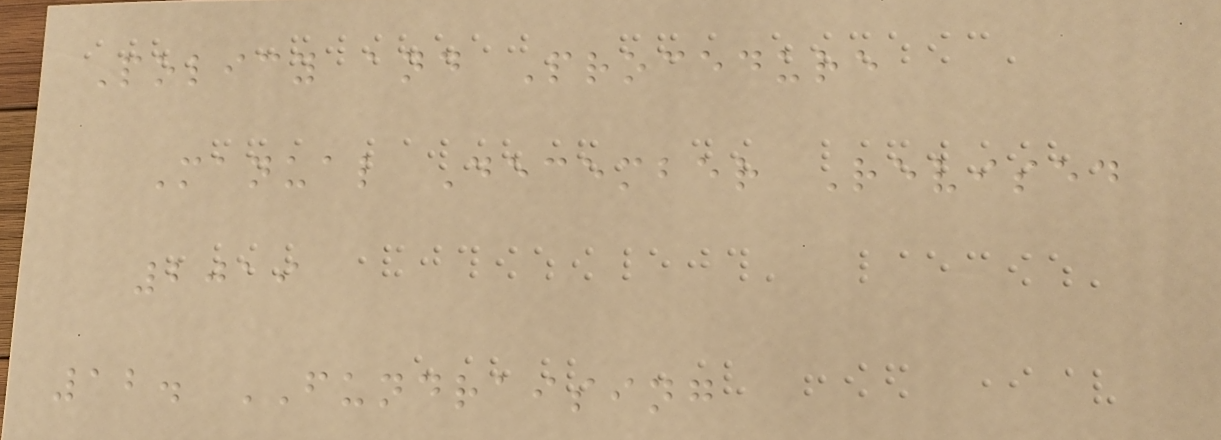Policy and Procedure
Manual December Revised
2019
12. FUNDRAISING
